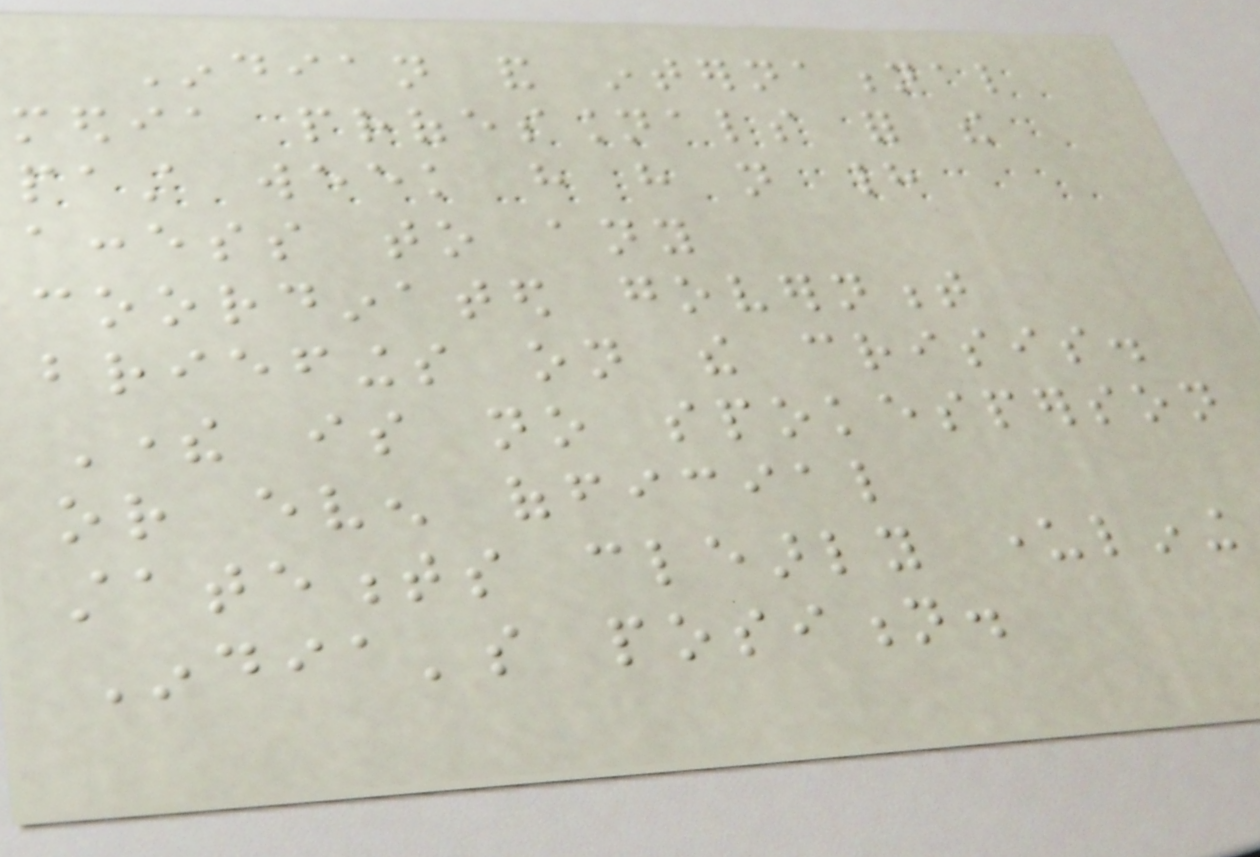Indian and international
media professionals for the
past week have have not had
access to any
coordinated government
briefings on the crisis.
There is no spokesperson
or even official
statements clearly underlining
India's position.
